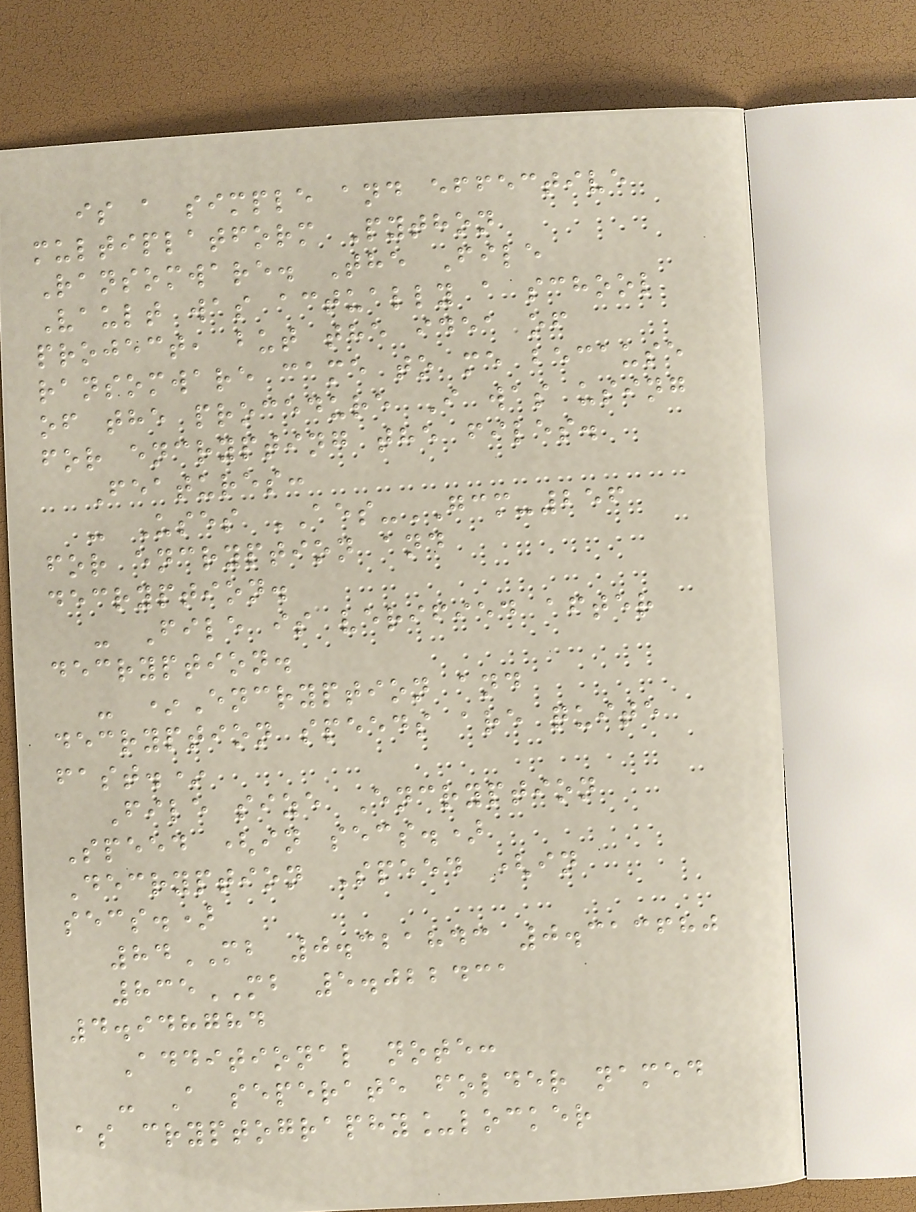is a simple and effective
multiplatform Python
Ransomware. The File
Vault was actually a school
project, but the idea of
ransomware came to me because
of the procedure I was using
for encrypting the files.
Features:
- Uses AES-GCM-256
for encryption and
decryption.
- File is verified after
decryption.
- *Encryption and
decryption speeds are quite
fast.*
File size Encryption
Speed (in secs.)
Decryption Speed (in
secs.)
84MB 0.321843 0.313680
835MB 5.022431
4.948784
Additional note:
- A seperate folder named
as cryptography_locker
